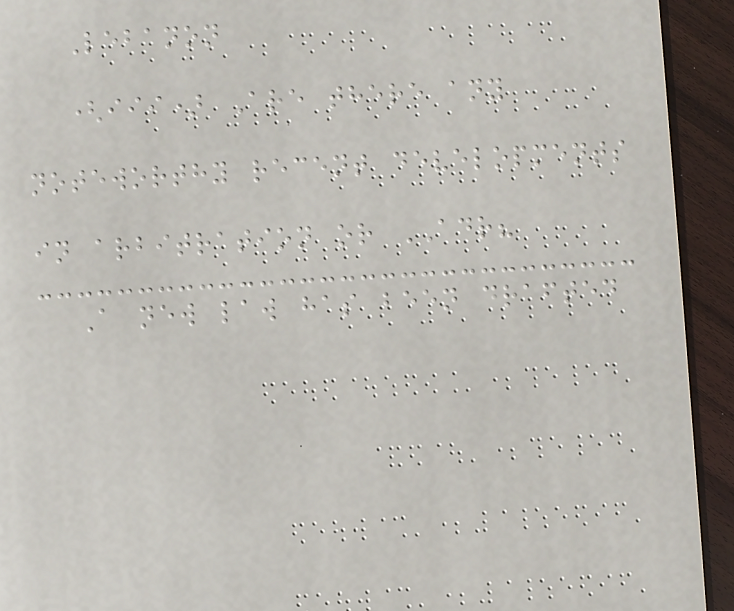Lebanon
(iii) Are there any
noteworthy recent developments
in arbitration or ADR?
A new law has been drafted
